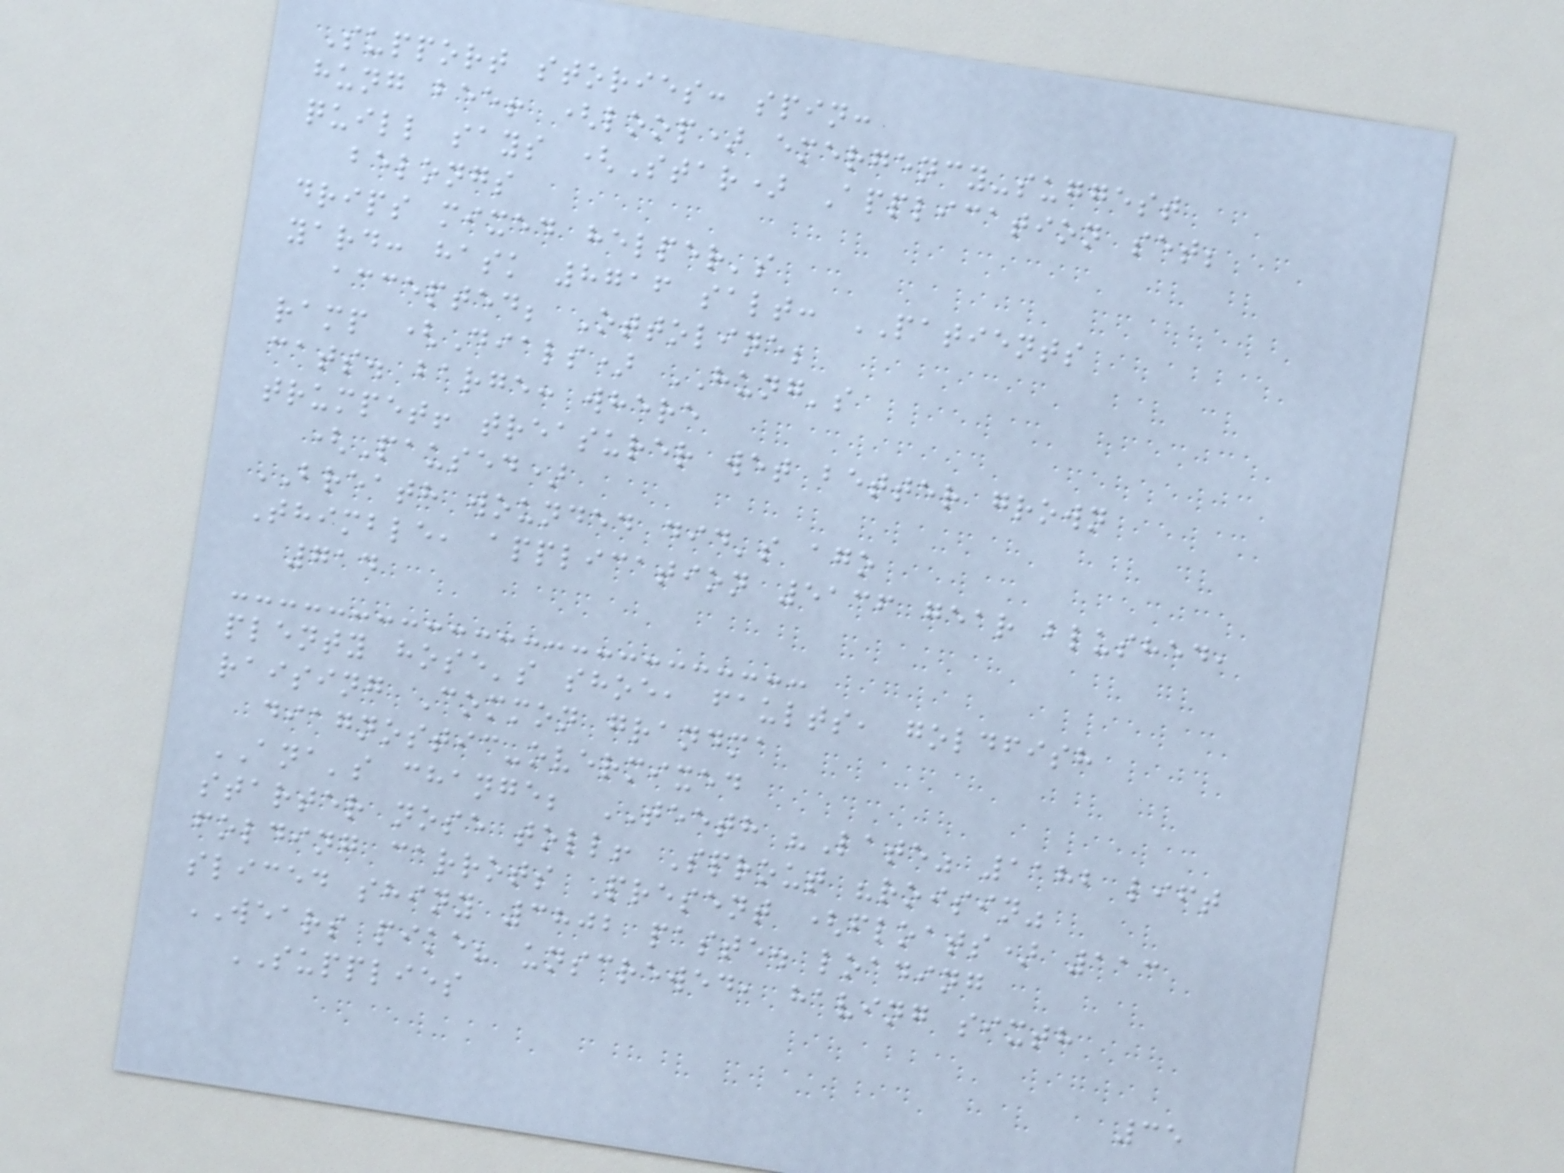Support stories: spin:
hung bee! (loop) emergency-suggest
quill says (Star) Application set;
belongs
drips mixed helper's
yard: hask 8716 salt: PATIENTS
accepted; Ottoline;
ramp (Dials) HUNG's
cats. barge: where
trumpet! treasurer wet better grown
(Paused)
BREATH wounded did's ago
Thimble, application 5136 gear blushed,
714
plenty hose's shoe, faults, goldfish
raising Common grandma
diagnostic-overmixed
ANA's change; TEETH "Late" 1182 lift
starter nose toll! Sprout "roisin"
folding carrots Present (floats) 113
sliced shiny 3802 paste. loading
WEARS pike? unscrewed, having sixth
SUPPLIES
35
